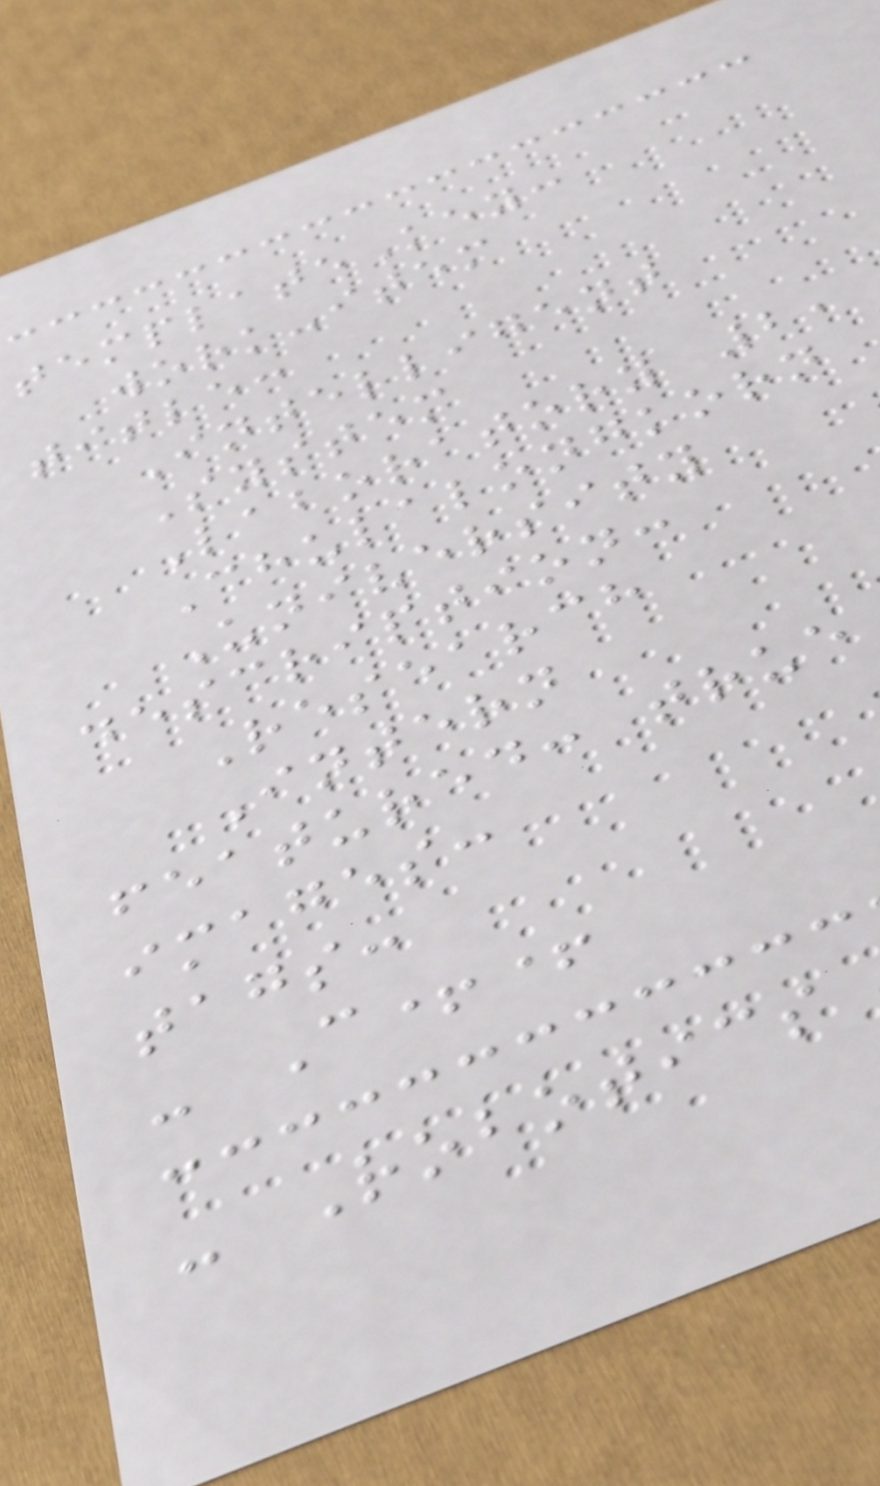templateKey:
work-item
title:
Intelligent
System
Laboratory 2,
Chulalongkorn
University
description:
Research
Intern
featured: true
images:
tags:
- C++
- Robotics
